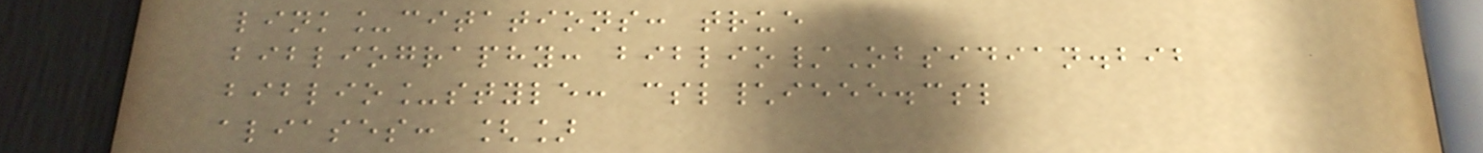link_citations: true
bibliography: biblio/Obsidian.bib
biblio_style: csl\ieee.csl
aliases: []
